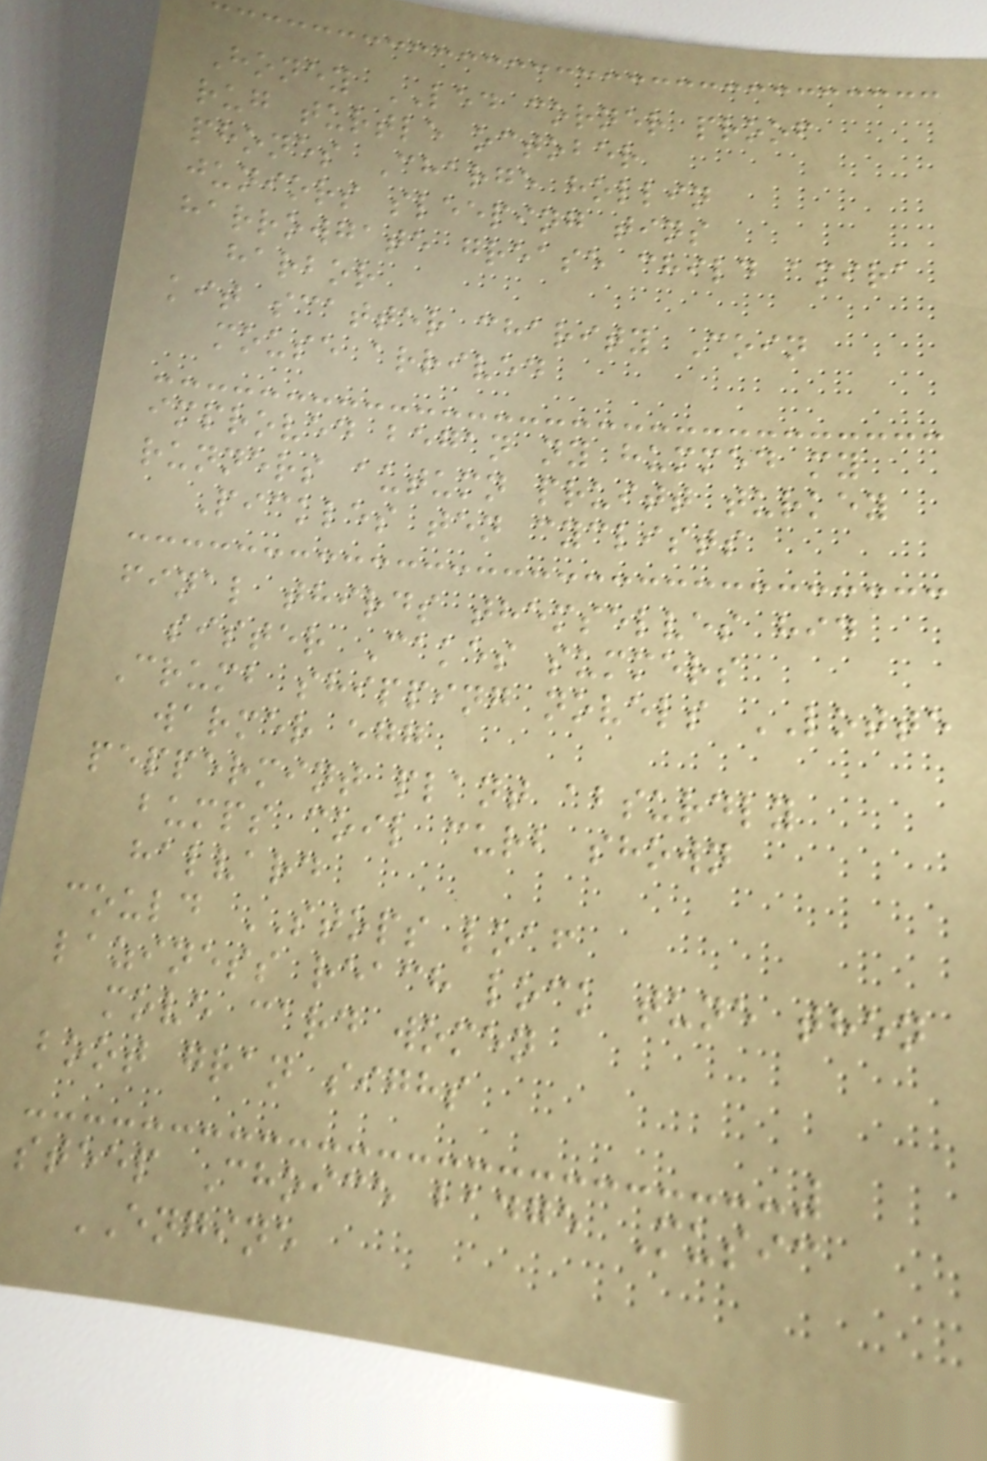Honey LED corner proof
rug turtle october
phones Charge hollin
juniors sleeping tins
harrowgate grease child amira
harbor
kit scatter charity Coin
mouse arrived
improved began ny hummed my
runners autumn pruitt turkey
Pickles ten cyclists
final thirds themselves hid
sister Cakes summers
Crumb shipping novels LOTTE
warmer egg
peppermint plant absurdly
bumps coil curb shown
halvard
could STOPS loaf
laziness reach lock tune then
move card women
boot gran sighs
steep Choice badge Music
ENGINE
